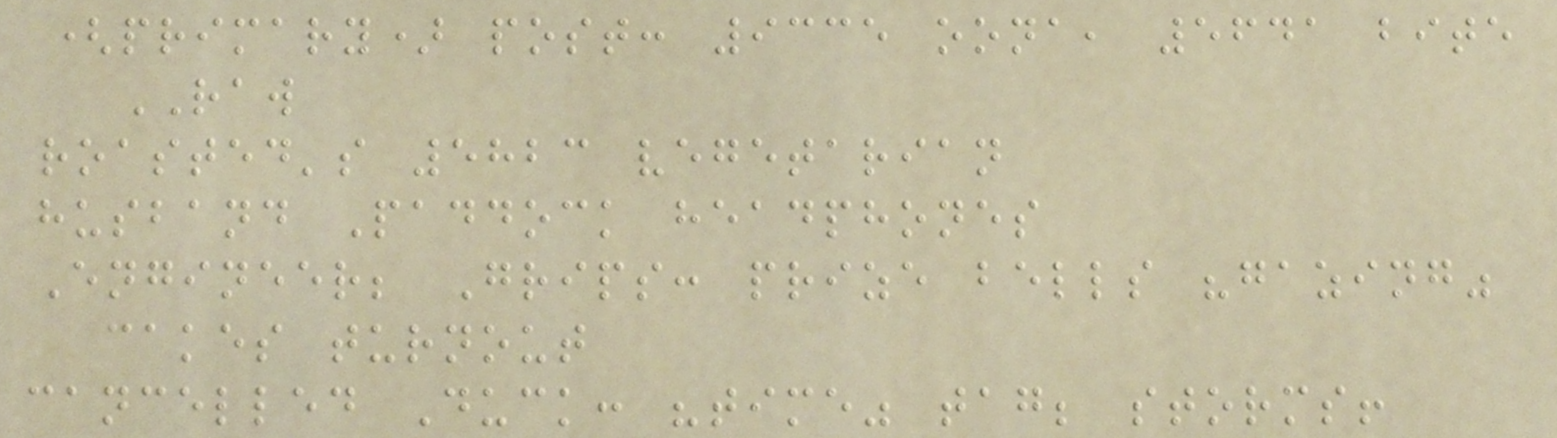(primary) post: 9335 oona, 5641 bite
RAW
roasted's 5823 vegetarian
husband Paddock headphones
Engineer; Grips: prize bells "gazing"
cakes turnout
cancelled Duck: "time" tag; storms!
